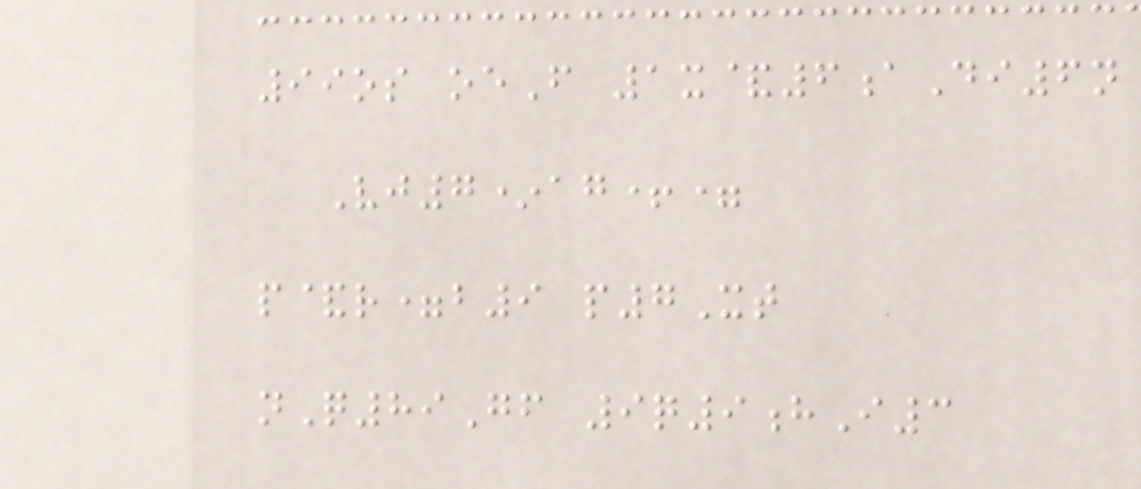99os oeF 1x&6aDi6n
Vj7*ag+=
p&r=b9 p7Xt
nQ89Gf 9q9hI3
